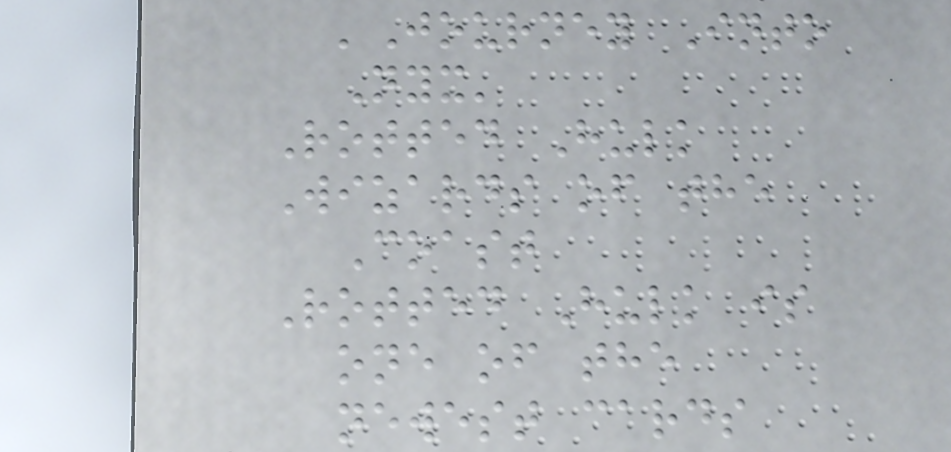'Journey Into
Nyx'
Rotted Hulk
Wizards of the
Coast
Rotted Hulk is
one of the
newest cards
